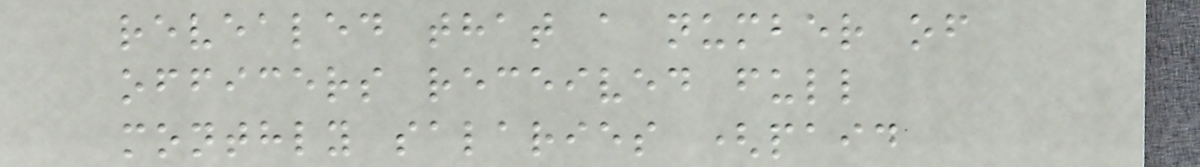revealed that a number of
officers received full
monthly salaries (paid
